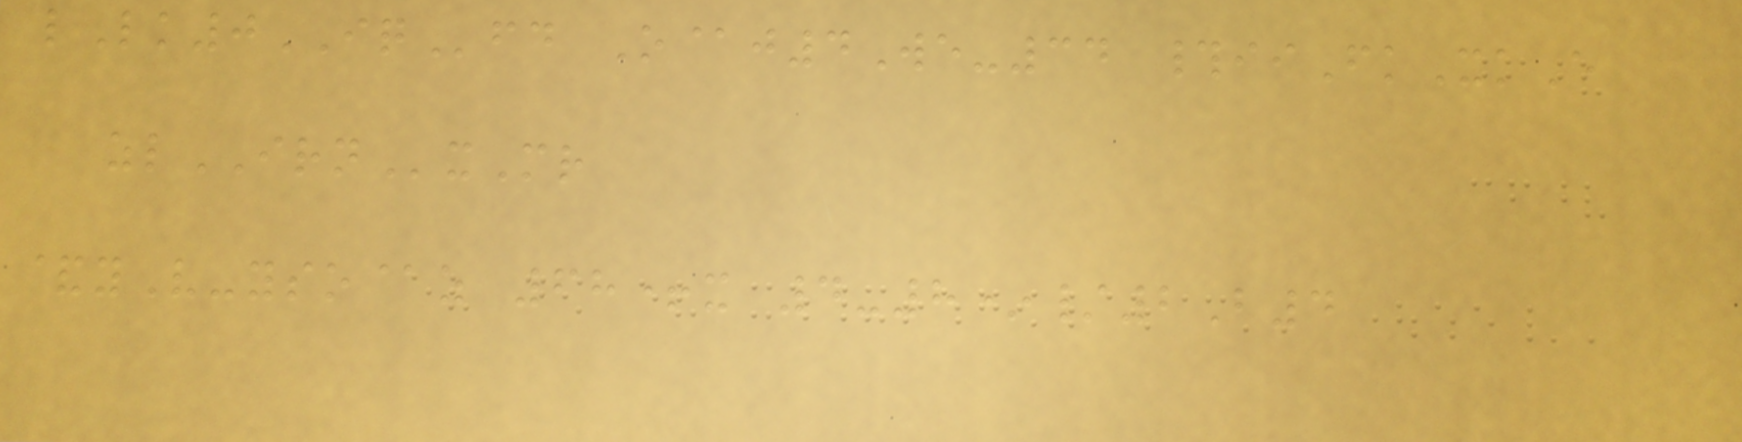lLk0IQfd O@j4We-34 #iiFkXkE
zlIRNxMr
&yV-yso@z 68+x 4-8*/2B4
